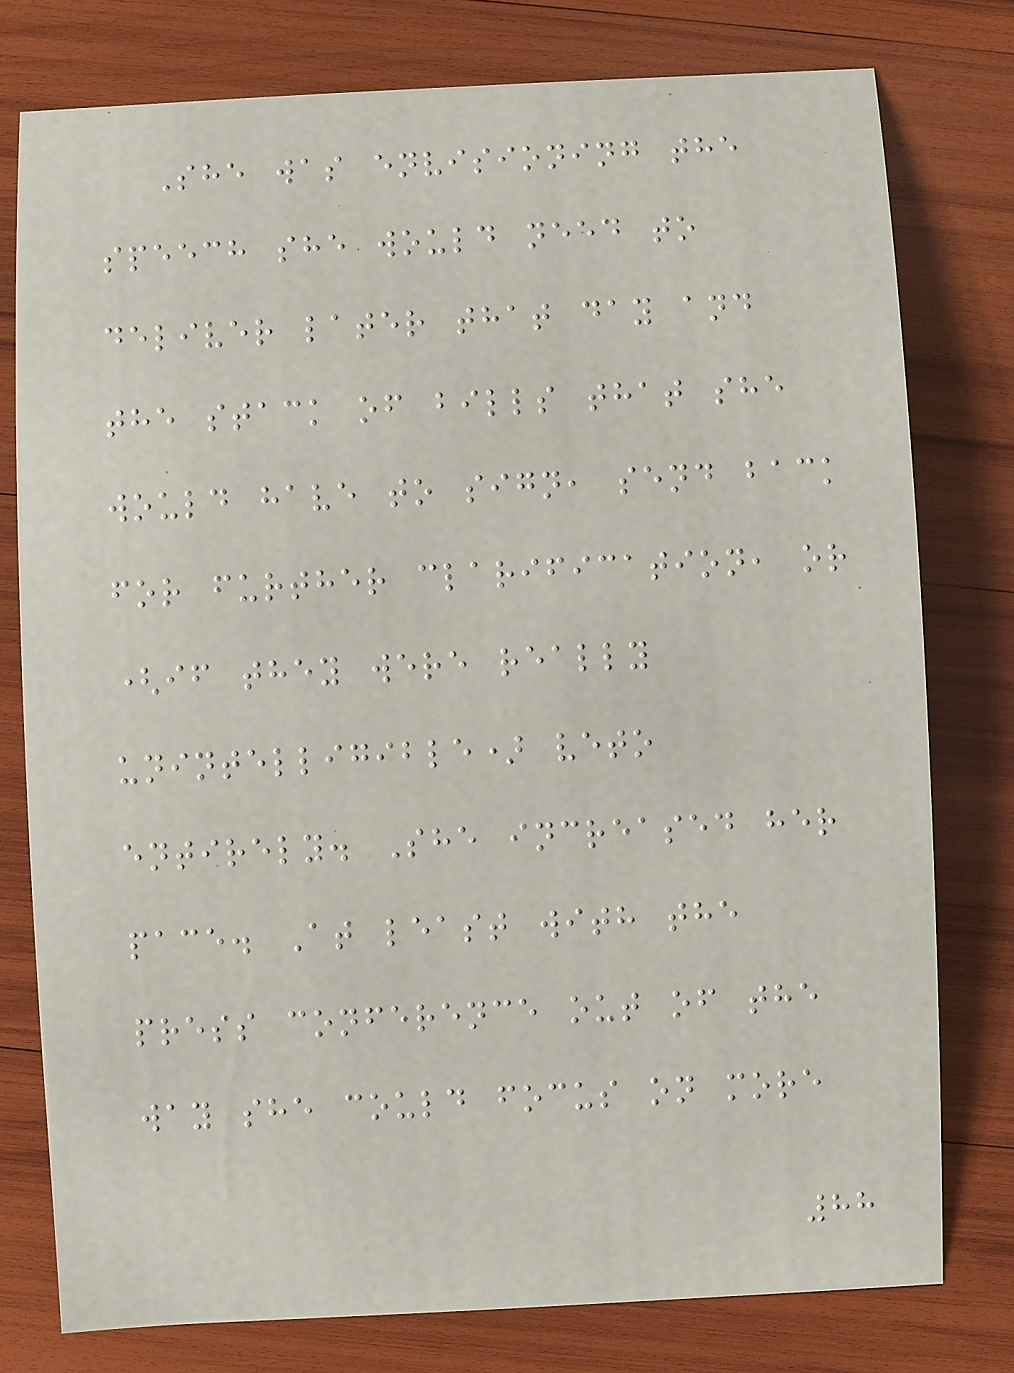She was envisioning the
speech she would need to
deliver later that day and
the stack of bills that she
would have to sign, send back
for further clarification, or
(if they were really
unintelligible) veto
entirely. She increased her
pace. At least with the
press conference out of the
way she could focus on more
88
